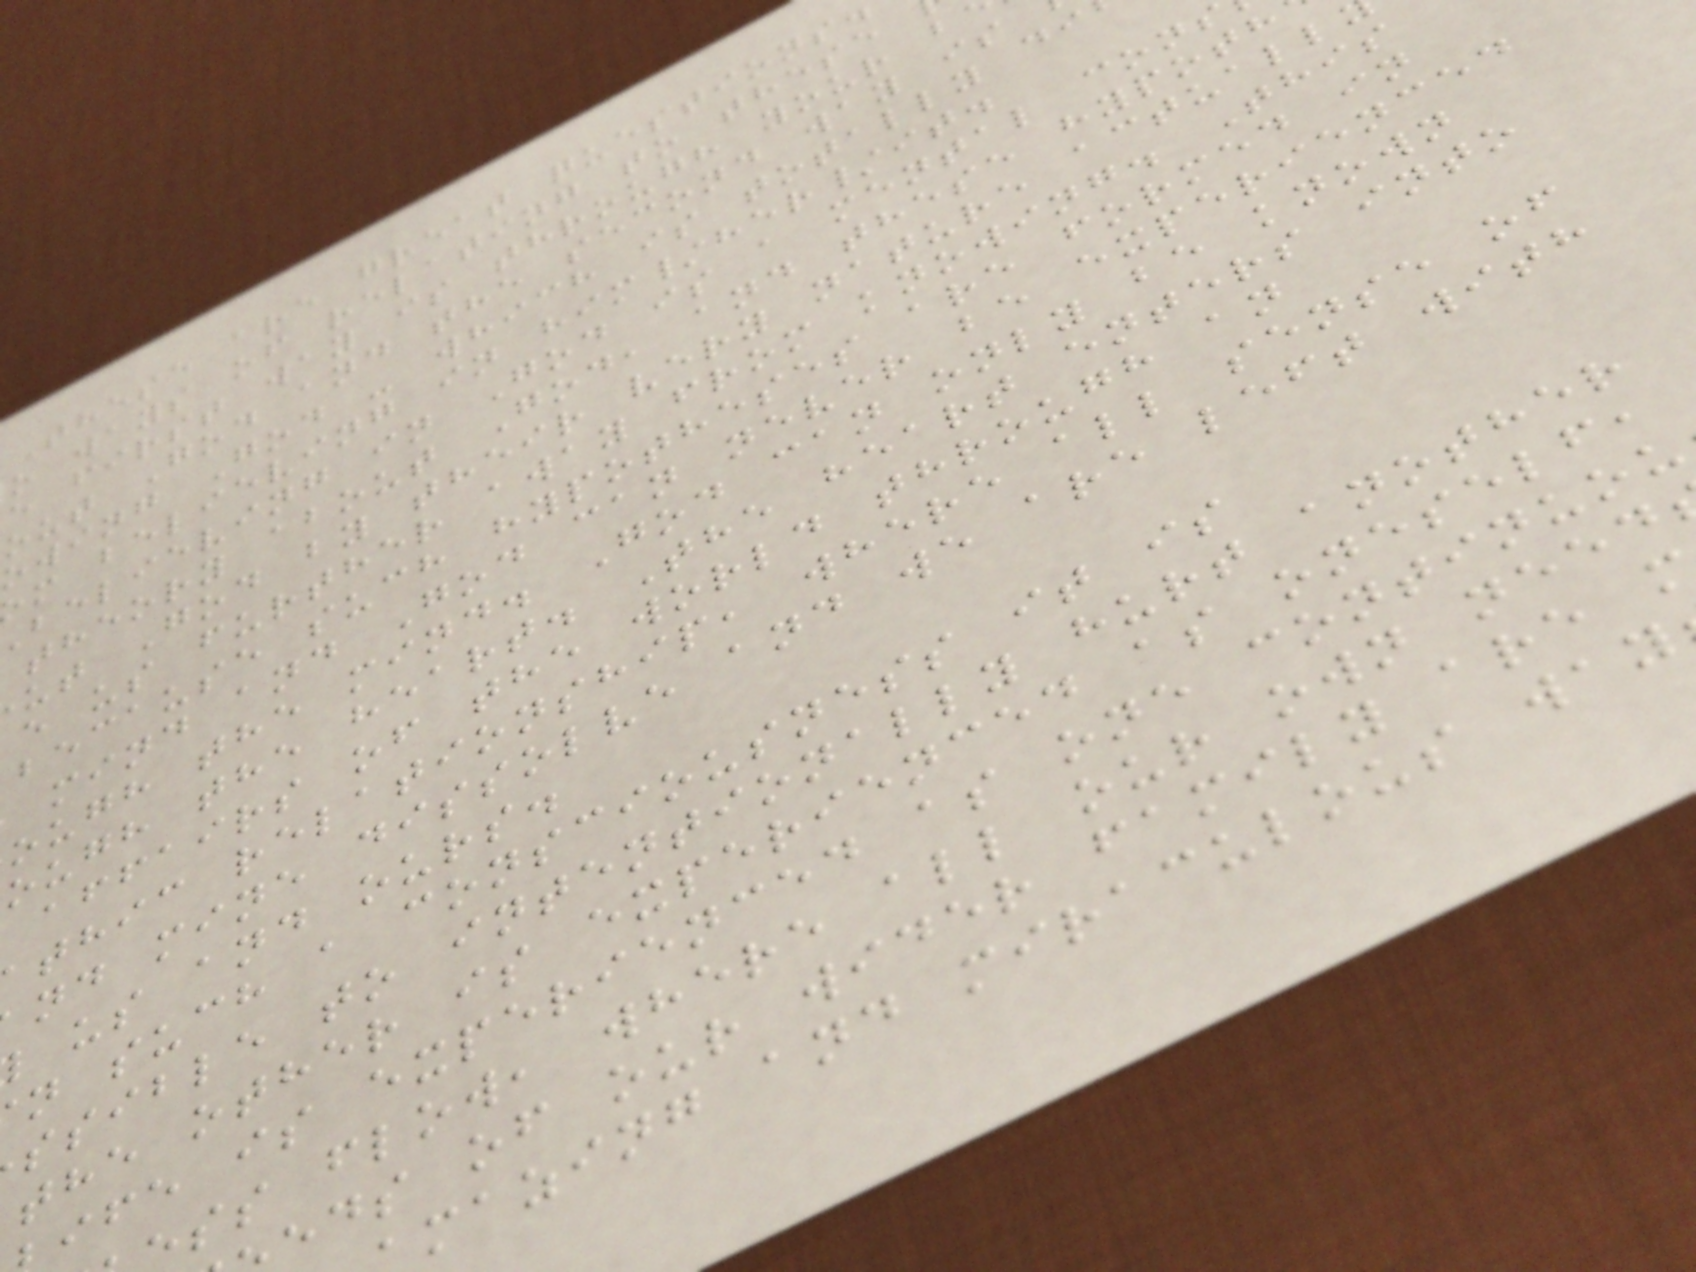These are great questions
o ways of relating to these
e first way is through your b
out God and the second way is
owing God - which is totally di
m believing in him/her/it.
believing in God is a mental cons
theory about God, and these hypoth
ut God by their very nature actuall
e us further away from knowing. This
because such hypotheses are formed in
mind and God can never be experienced
ough the mind. God can only be known
ough the heart. The heart enters into
affairs of the world through an
thic relationship, where all sense of
nd mine dissolve and we are left with
us and ours.
n such a consciousness it is
ssible to intentionally hurt another
the other is experienced as oneself,
ife is experienced as one continuou
ss flow, where all our own need
eds of our wider family are m
mazing and miraculous way
